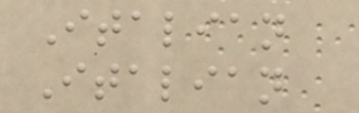Italian
Italian
